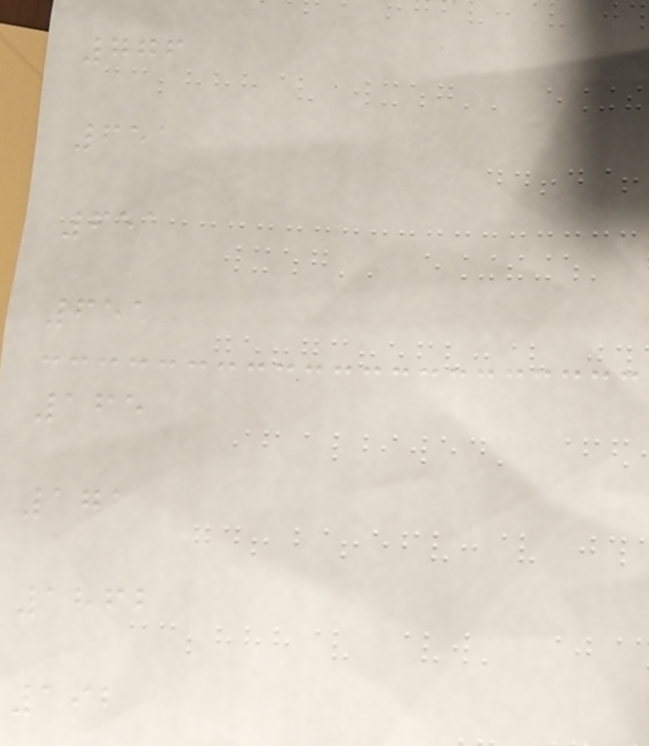776
651
651
651
165
171
1862
192
